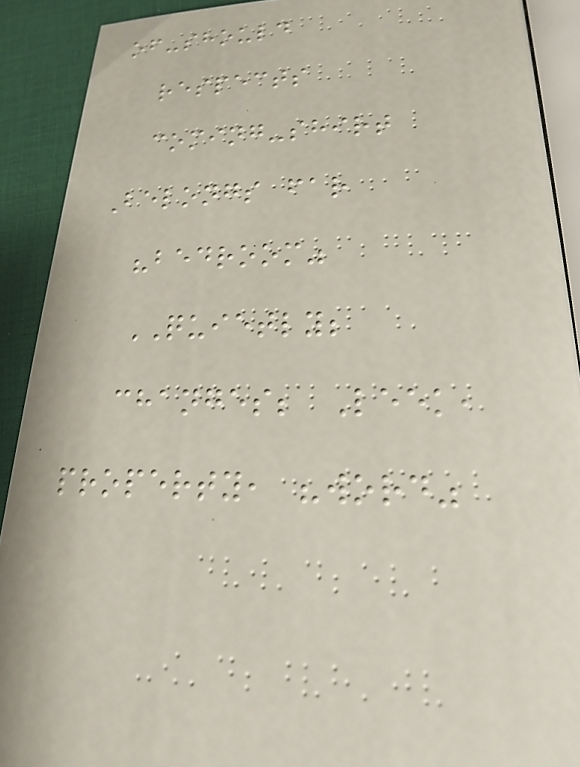of-should
respects
coming-shirt
Belongs far
"bedroom"
QUIETLY;
changes; Leek,
property, "word"
